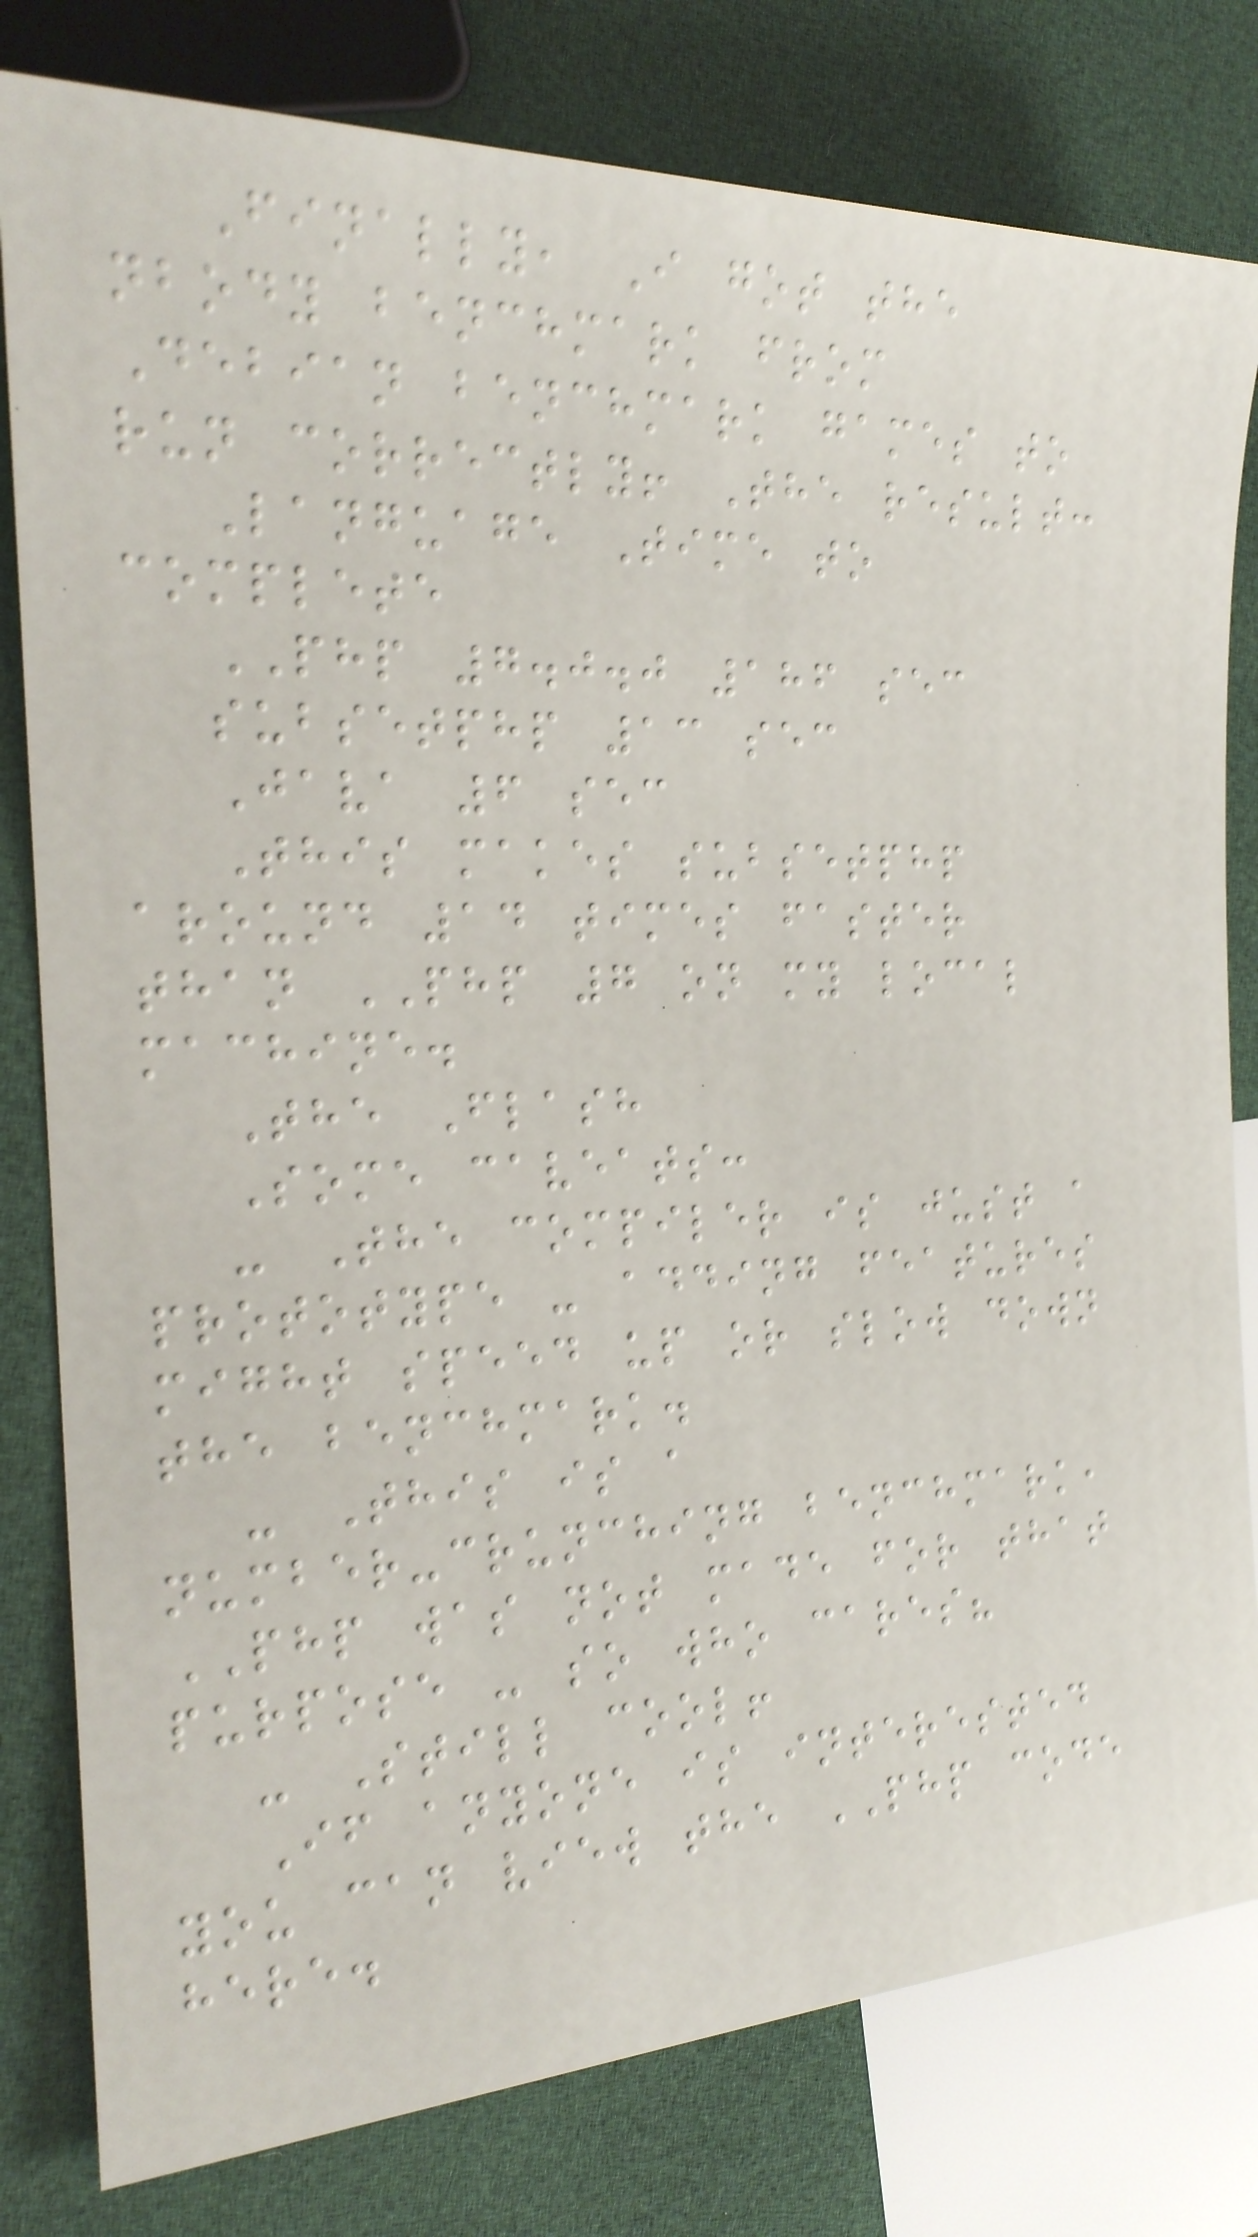Finally, I got the
nbody benchmark from
Debian benchmark games to
run correctly! The result:
Language Time to
complete
PHP 7.0.0 186 sec
subsetphp 13 sec
Java 6 sec
This makes subsetphp
around 14 times faster
than PHP 7 on my local
machine.
The Flash
Some caveats:
- The compiler is just a
prototype - adding features
might speed up or slow down
the benchmark.
- This is a
number-crunching benchmark,
PHP was not made for that
purpose - so who cares?
- Still cool!
If anyone is interested
you can view the PHP code
here.
